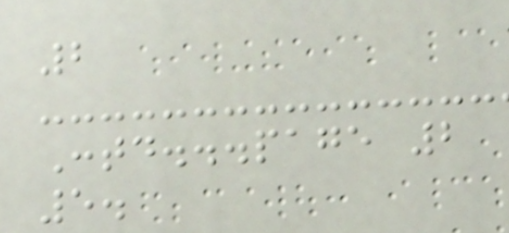2
Contd...page 2
5.
